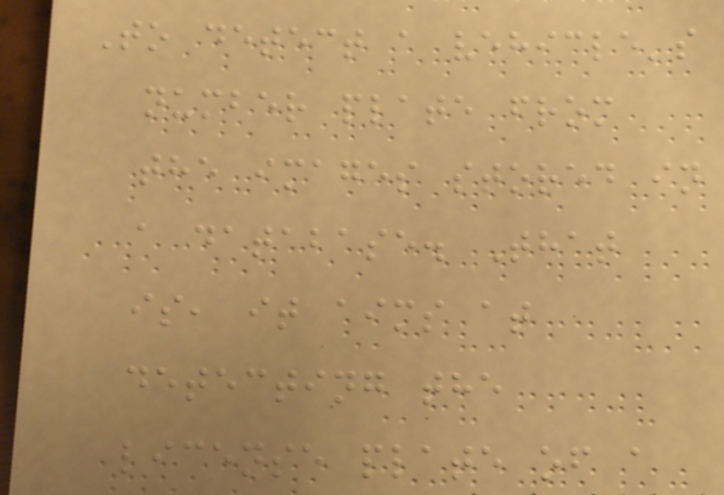To detect a vehicle's
number plate from
the images stored in
a database. That
is, it aims at
detecting the
license plate of a
